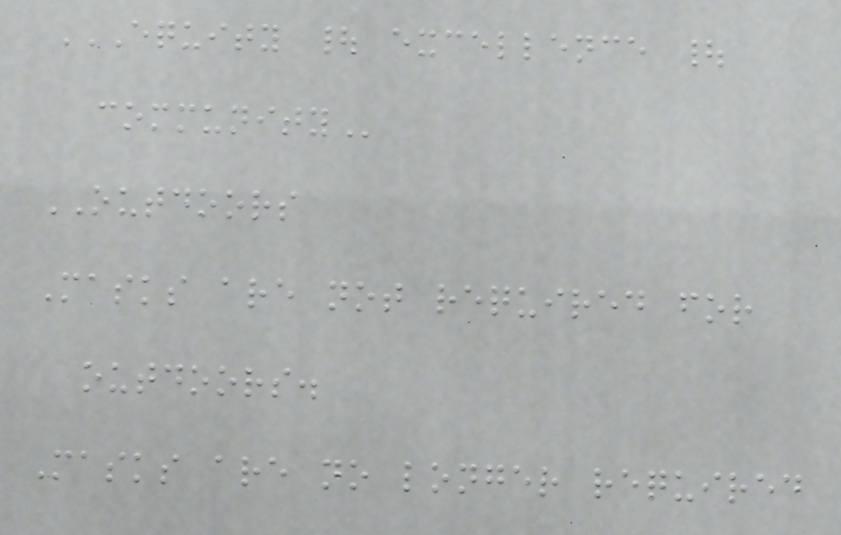EQUITY | EXCELLENCE |
COMMUNITY
OUTDOORS
Masks are not required for
outdoors.
Masks are no longer required
